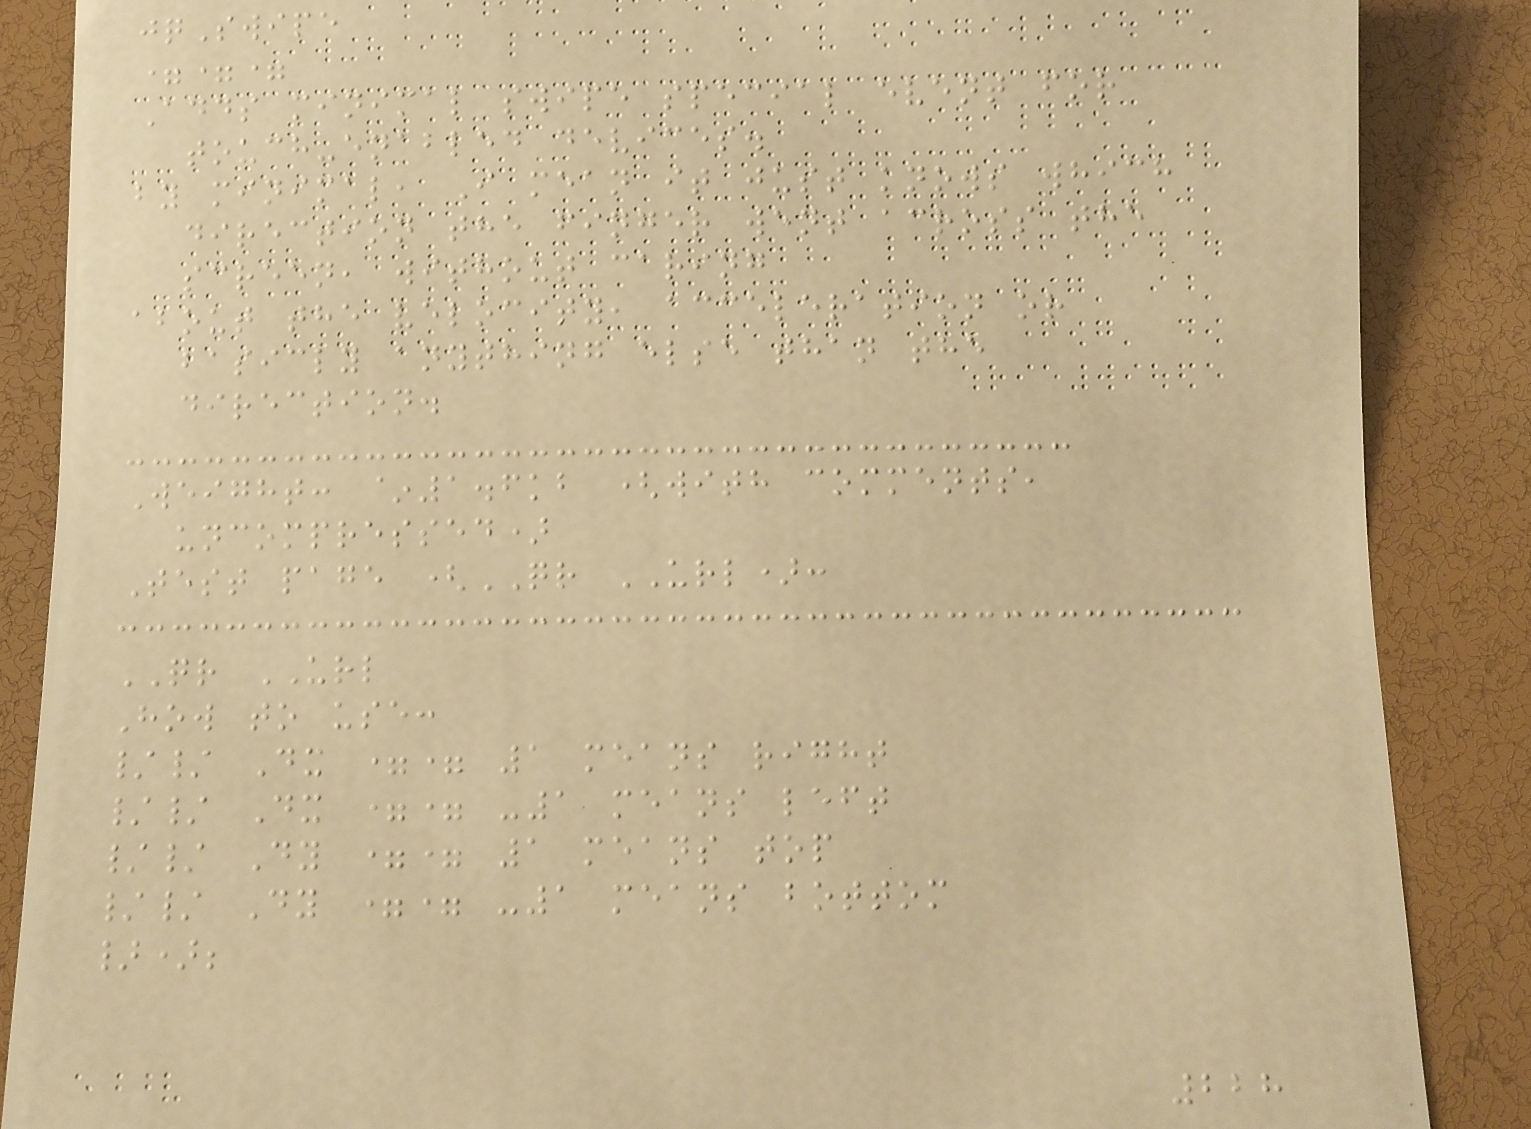jqSwipe
===
Adds minimal swipe special event for
touch-enabled devices.
by minimal, I mean it just knows which
direction the finger went across the
screen, without caring
about the velocity, acceleration or
basicly anything else than the
direction.
Weight: ~1.6kb (with comments,
uncompressed)
Test page (QR URL):
QR URL
How to use:
// Dx == 1 means right
// Dx == -1 means left
// Dy == 1 means top
// Dy == -1 means bottom
});
228
